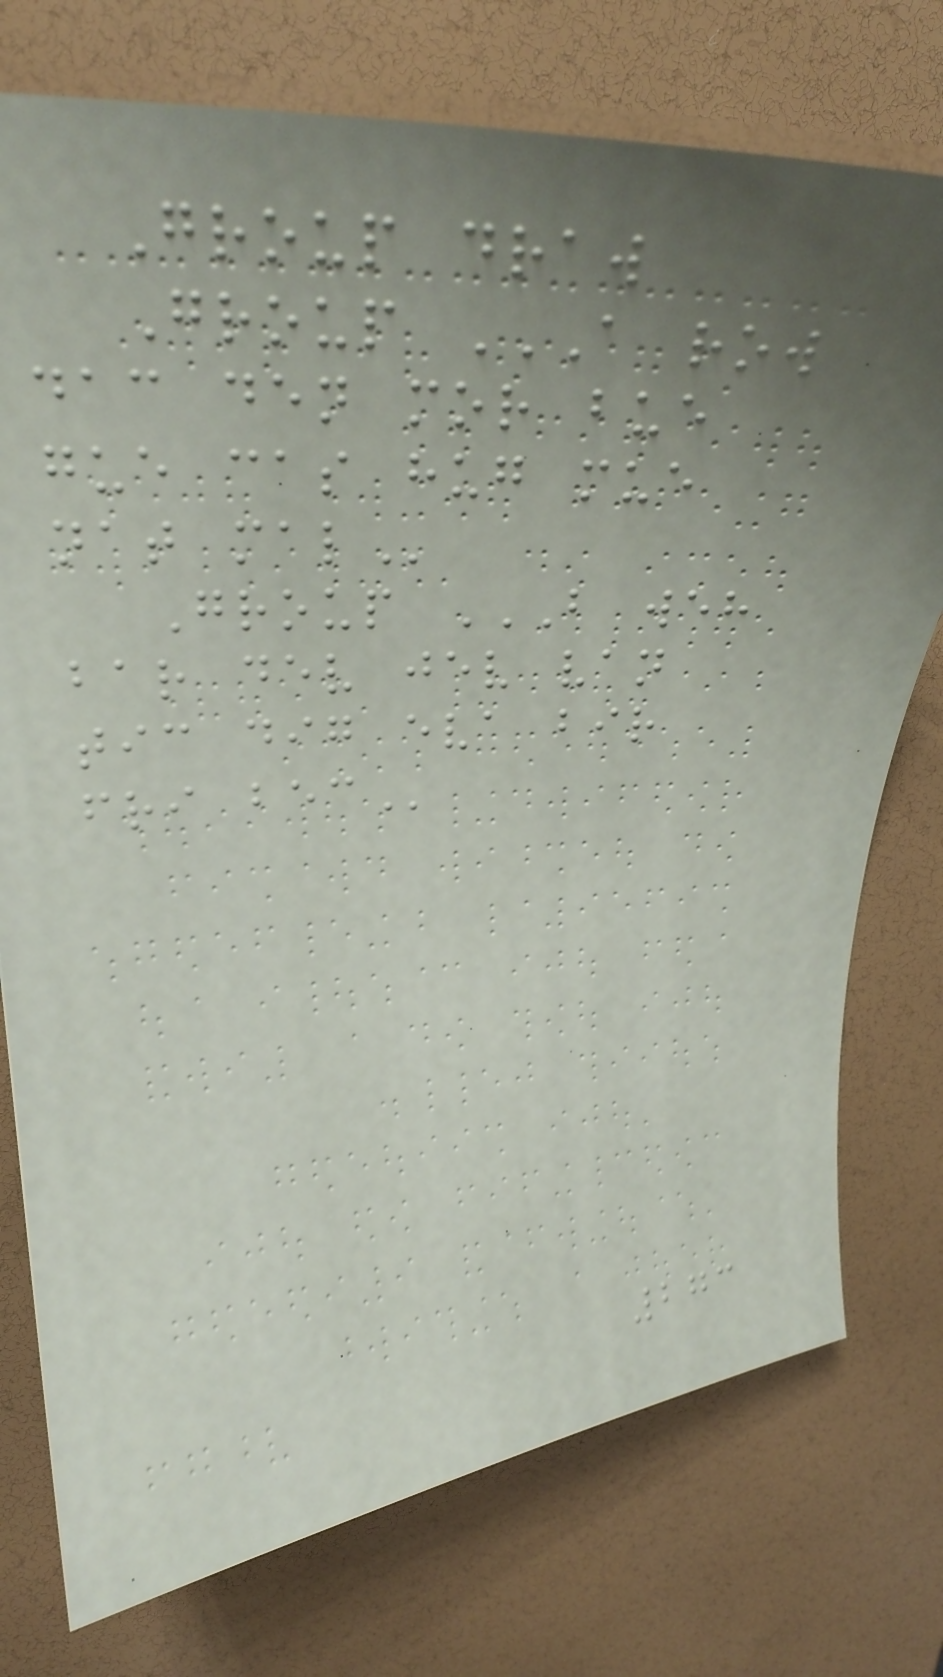Group draw
Group A ROW
DAC DEN MOR BUE
GUE CAS HUG MUE
NAT MAL
Group B WEH
BAR DEV JEV VAN
TIC DIG EVA BIR
FRI BEC
273
